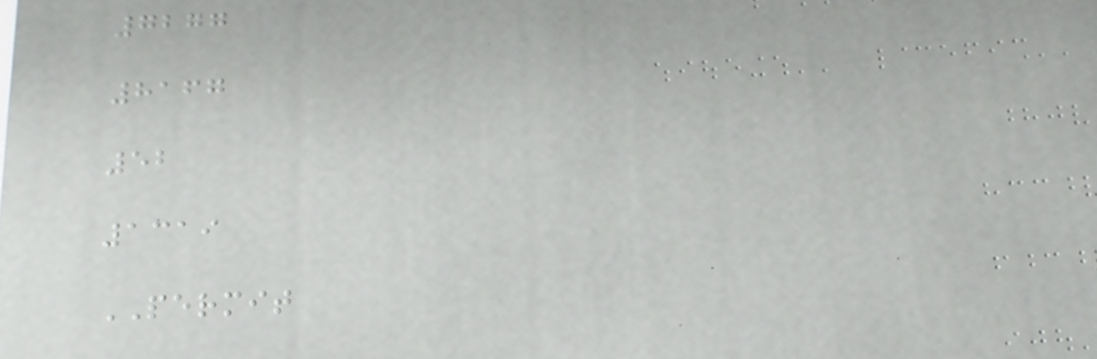7277
8167
52
1319
PERMIT
